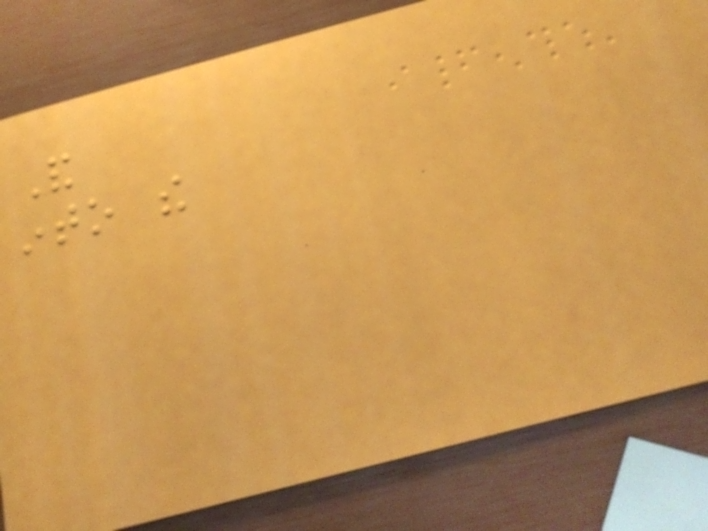And
into the
